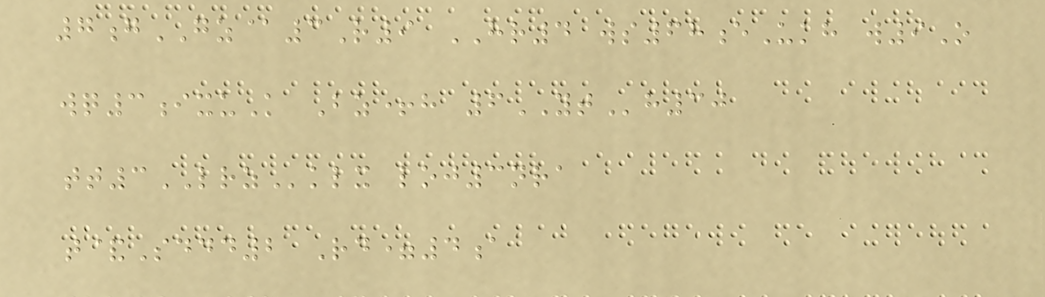7gGZ@3R9 HR4 ws68eUkh w9O
wq3ixuK Bz+h 6YTh30
tt3LRZklx loj3nra
t&Sddd2 Rd=4a
